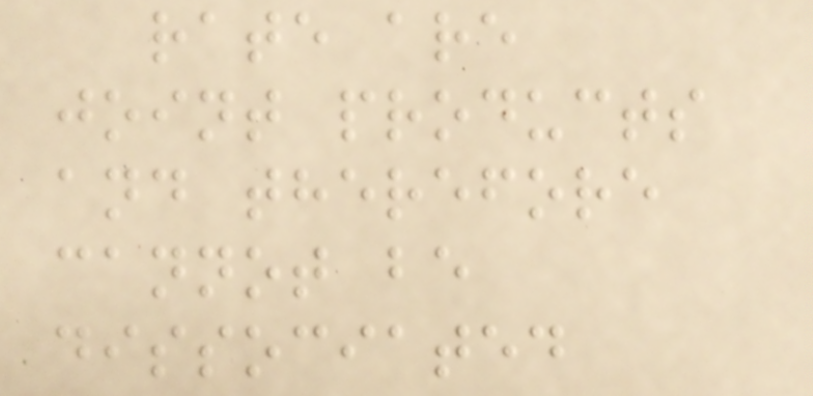rate are
joint products
and therefore
cannot be
dissociated
